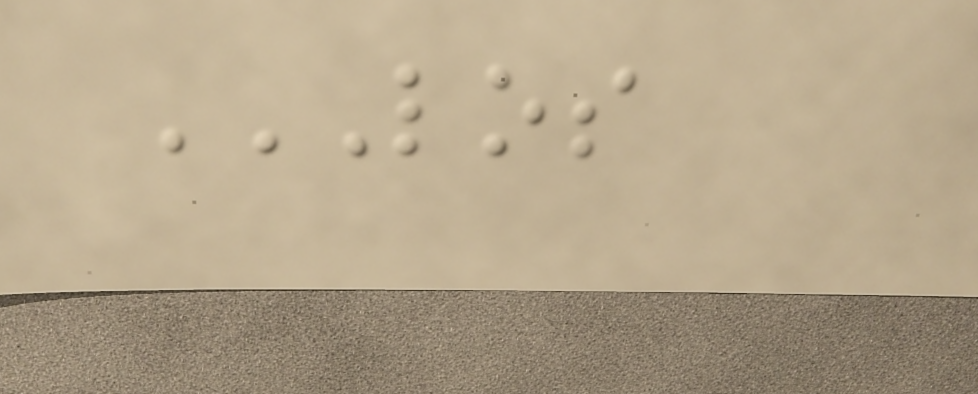LOS
